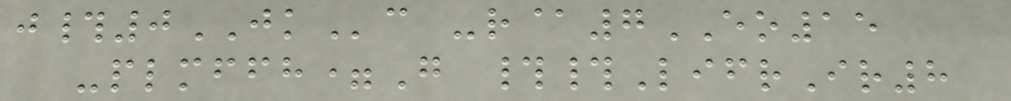j#0JKc -r@7EO15
-plmffh=G ##LifrIr8
